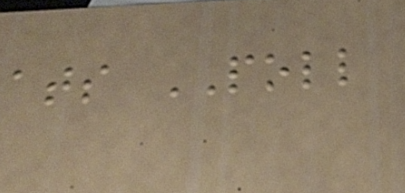ats POLL
